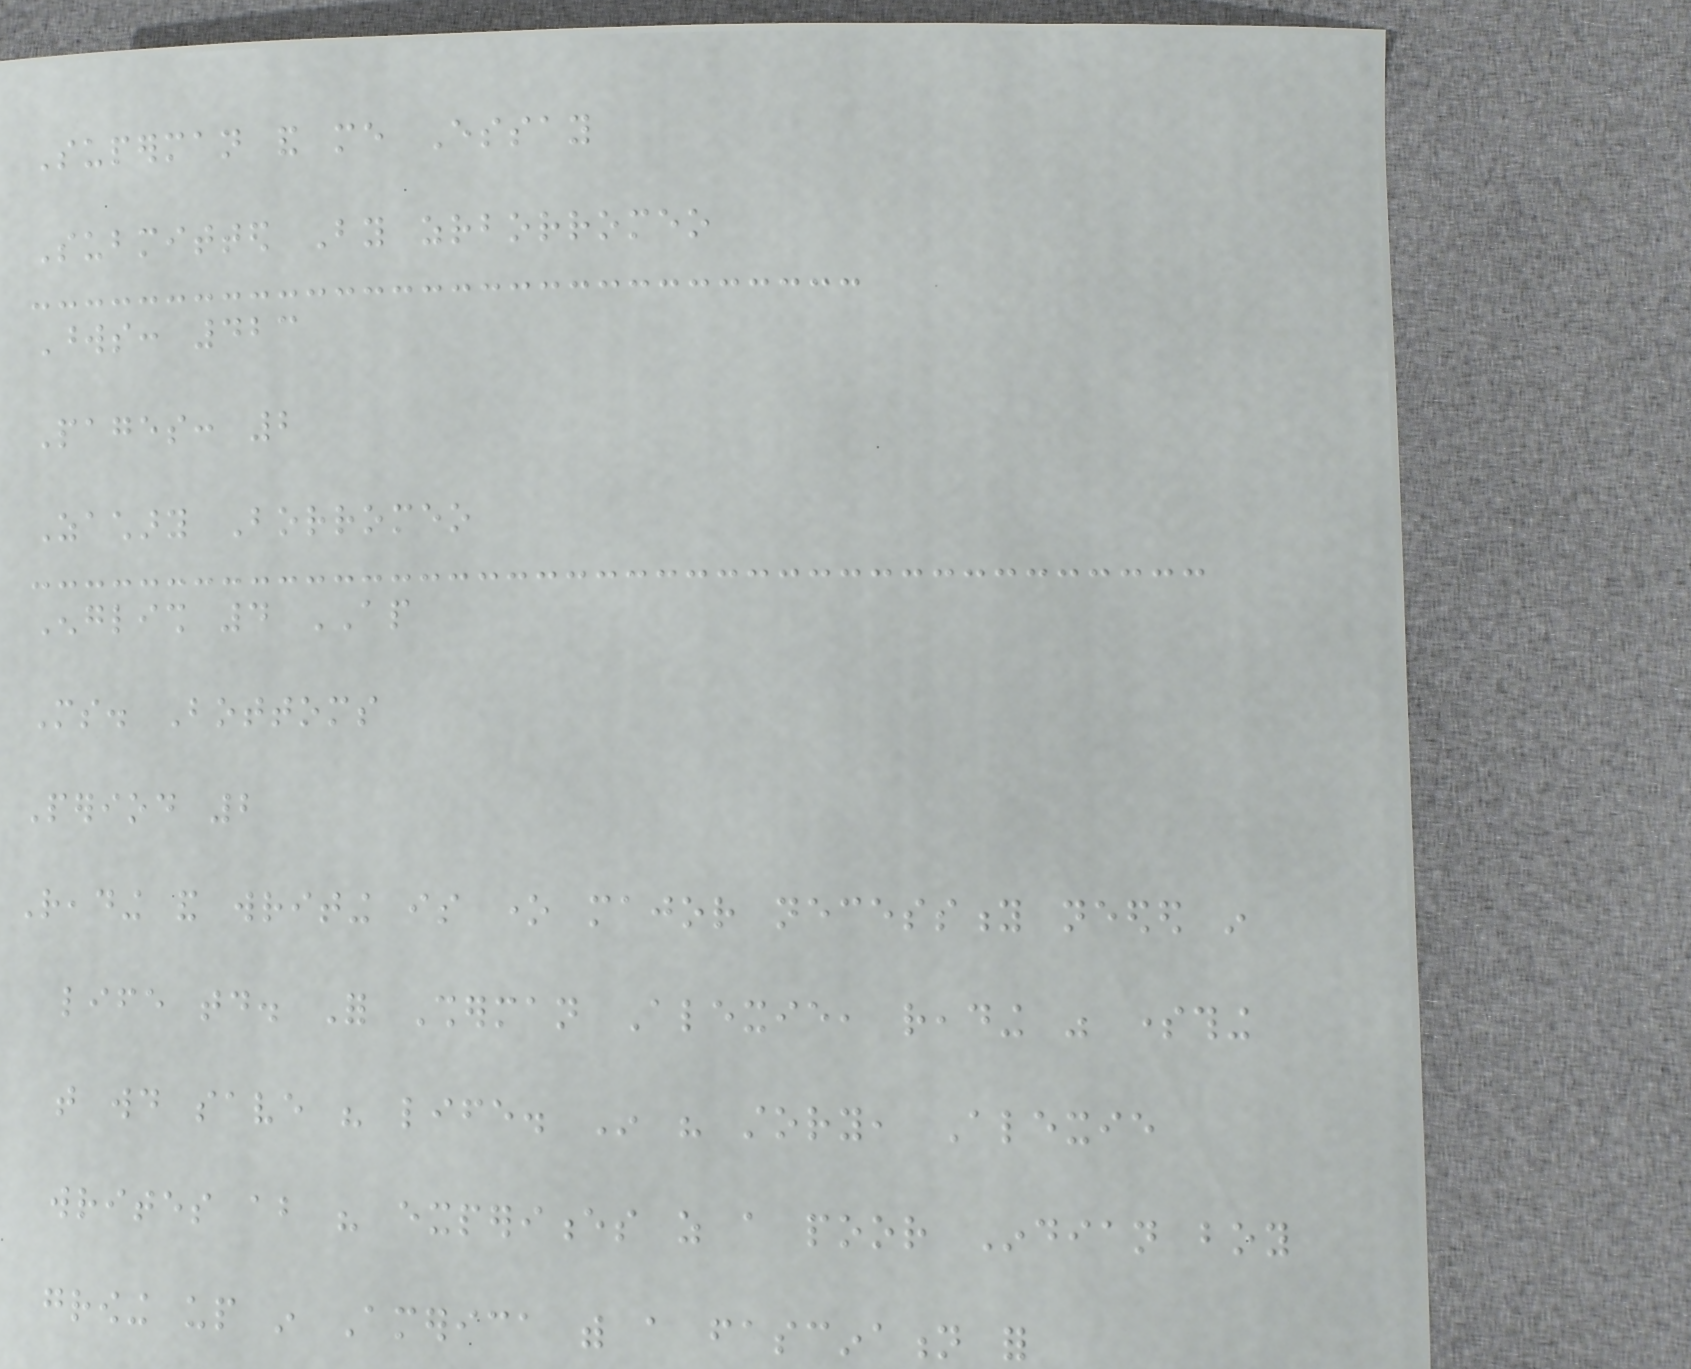Superman and me Essay
Submitted By zrborromeo
Words: 423
Pages: 2
Zachary Borromeo
English 4 AP
Ms. Bottoms
Period 2
Reading and writing is one major necessity needed in
life today. For Sherman Alexie, reading was something
that would save his life. In his story, Alexie
writes about his experiences as a poor Indian boy
growing up in America with a fascination for
